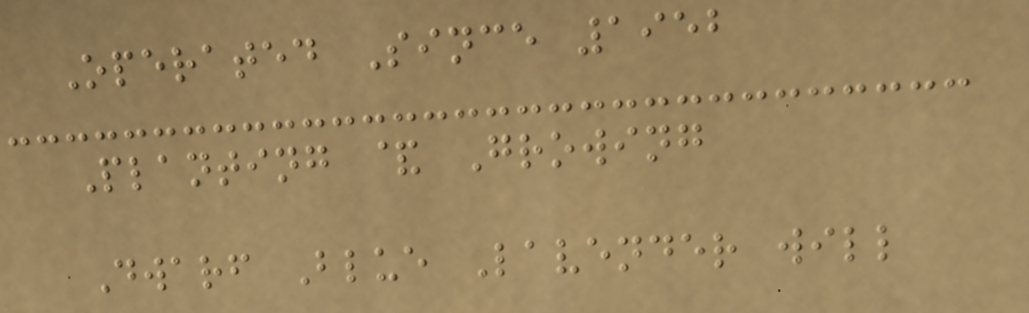Operated Since 1952
Planting & Growing
Dwarf Blue Lavender will
